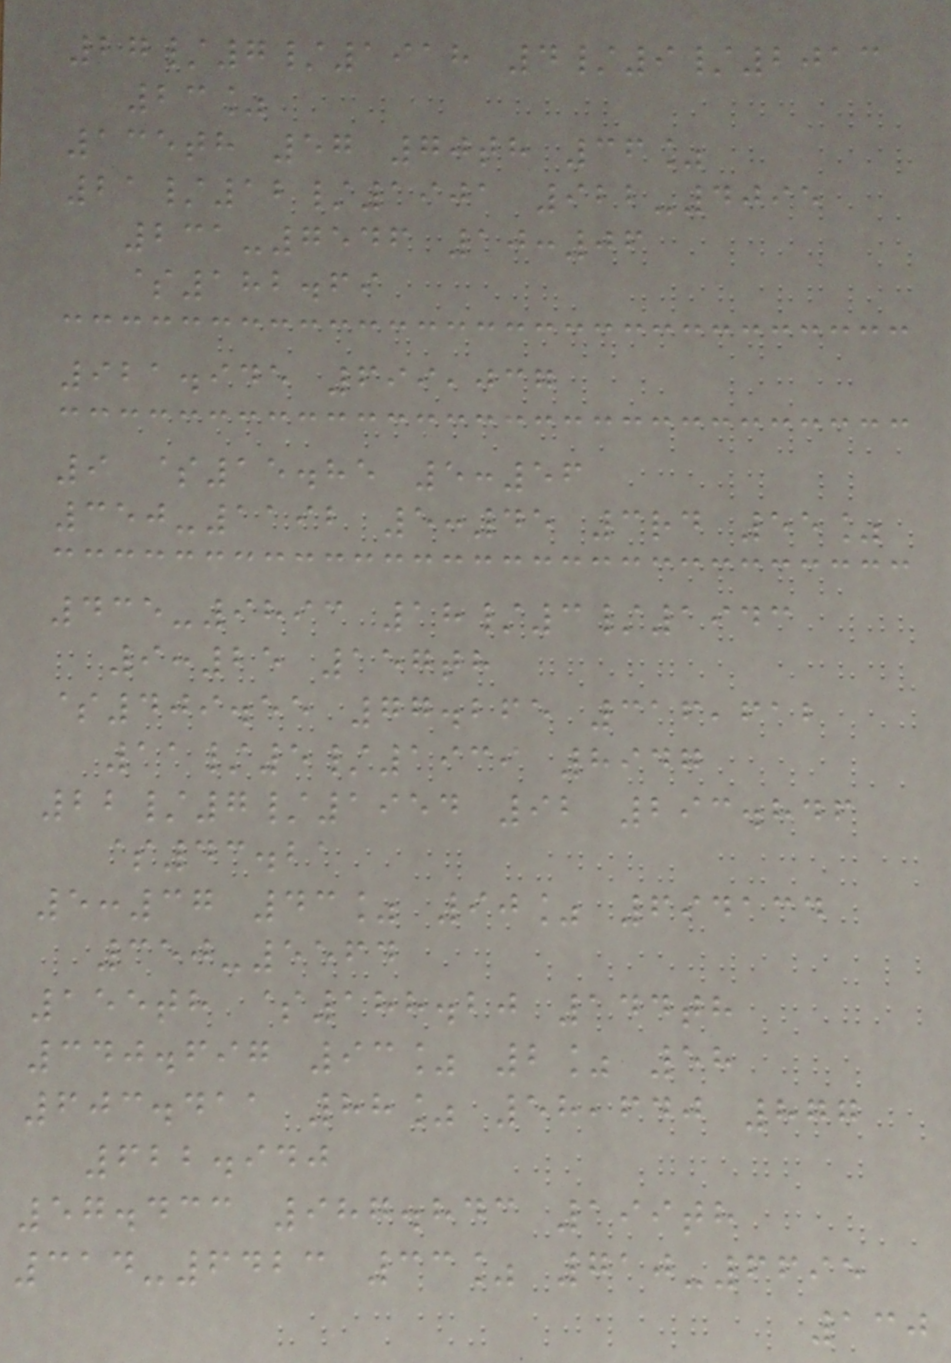27/7/1918 4/9/2013
23%
135th 57 70th 36%
21/12/1901 922-4095
231-7546 10:06
$182.69
921.945 699,037
9 $15.85 5:56
350-1192 5:45 3rd 55%
435-9893 18/3/1943
9:25 157th
$409.55 77.265 316,612
11/5/1939 8947
22/7/1954 92 293.846
$43.21
5:37 43% 90% 694134
350-5564
155th $188.20 144th
340.697 93% 2% 58
603.411 88% 58,640 877
622.940
57.433 987.843 199th
314-6423 33% 710-6695
130
